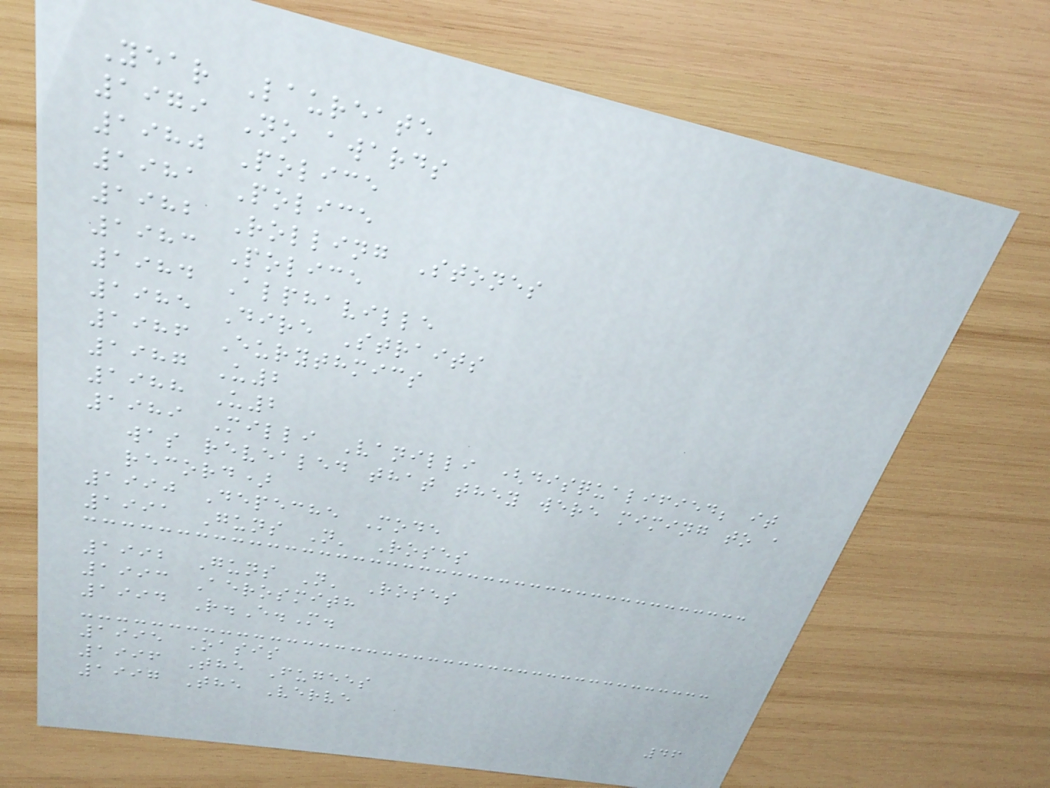Year Laureate
1979 No awards
1980 Police
1981 Police
1982 Rolling Stones
1983 Police
1984 Alphaville
1985 Dire Straits
1986 Eurythmics
1987 U2
1988 U2
1989 Milli Vanilli (disqualified; it
was revealed that they were miming to a
record)
1990 Depeche Mode
1991 Guns N' Roses
1992 Guns N' Roses
1993 Aerosmith
1994 R.E.M.
1995 Oasis
1996 The Fugees
1997 The Verve
46
